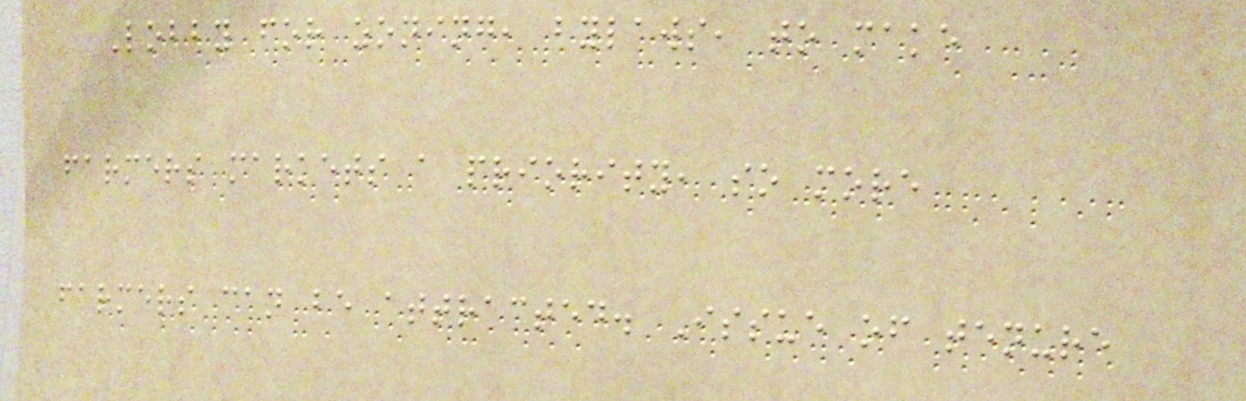Lobby for zoning, bylaws, to make
farmers markets a priority, so more
farmers can be attracted. Issue of tenure
